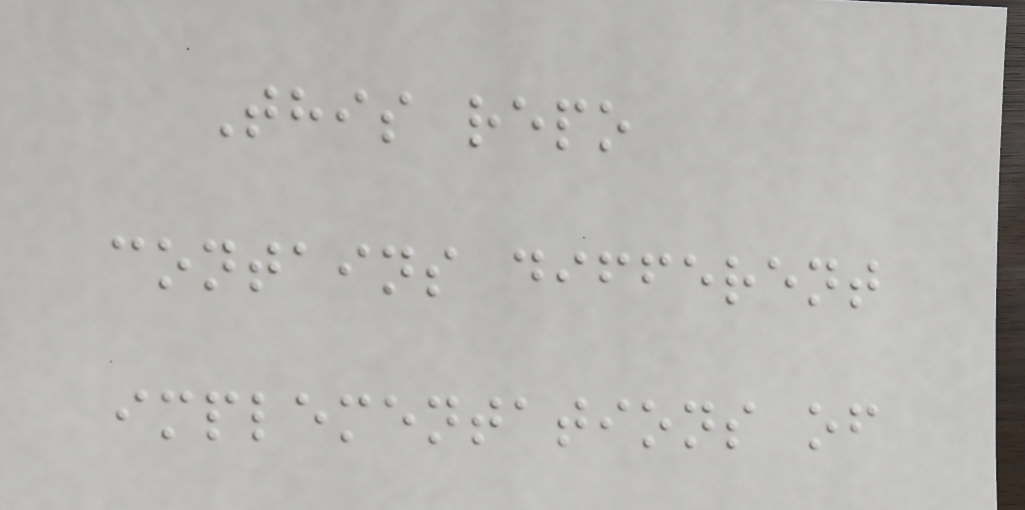This repo
contains different
implementations of
